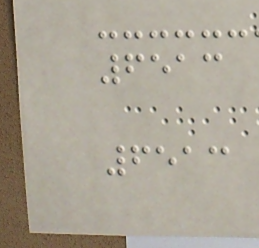6513
6513
